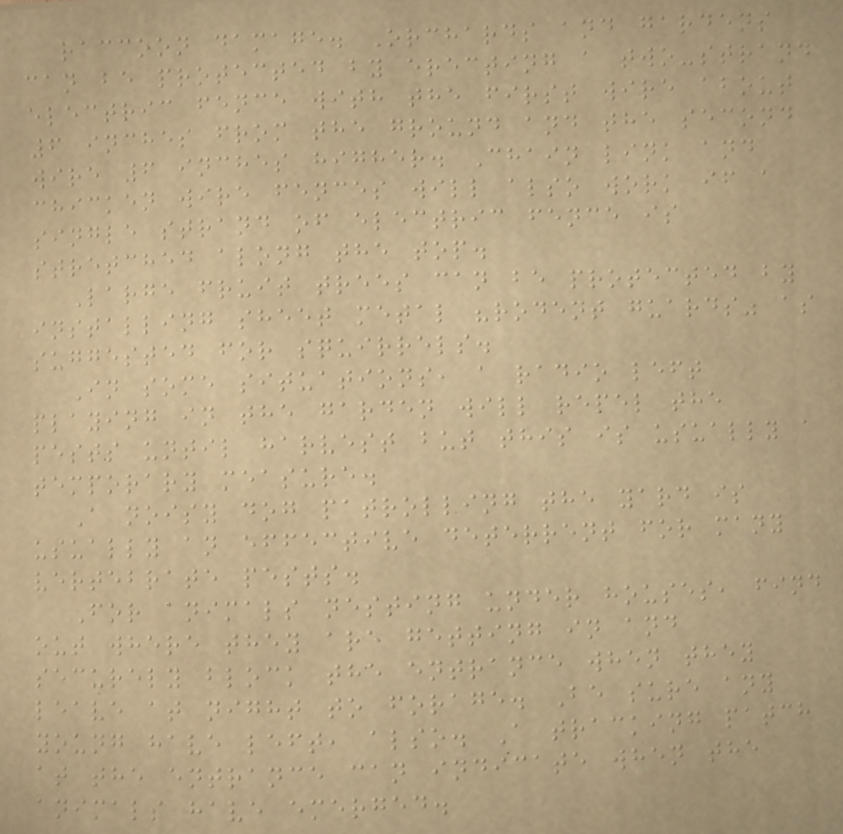raccoon damage. Orchards and gardens
can be protected by erecting a two-strand
electric fence with the first wire about
6 inches from the ground and the second
wire 6 inches higher. Chain link and
chicken wire fences will also work if a
single strand of electric fence is
stretched along the top.
Large fruit trees can be protected by
installing sheet metal "rodent guards" as
suggested for squirrels.
In some situations, a radio left
playing in the garden will repel the
pests until harvest but this is usually a
temporary measure.
A noisy dog patrolling the yard is
usually an effective deterrent for many
vertebrate pests.
For animals nesting under houses, find
out where they are getting in and
securely block the entrance when they
leave at night to forage. Be sure any
young have left, also. A tracking patch
at the entrance can indicate when the
animals have emerged.
